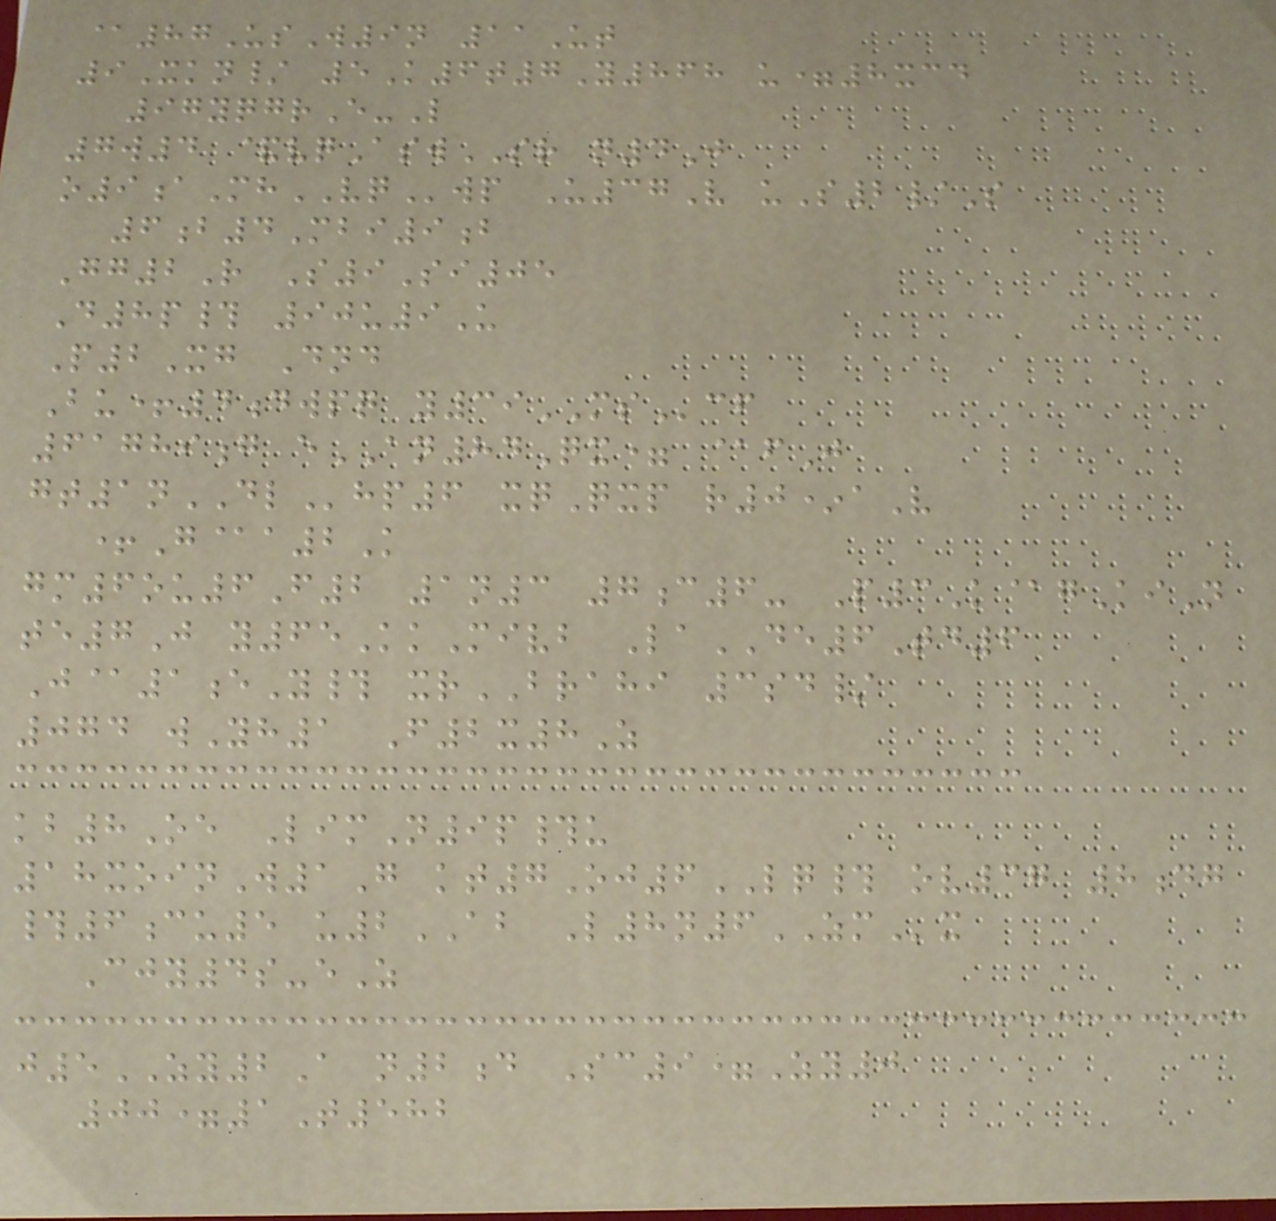@87UsW9n 11Ut
9Xkn/ 5K6t7Y868 u=8xcd
97yqgrE-L
7w4 &vqAswSR n4J
o9aMhVQwp U37V uS2/S
6b4Mbi9b
Gg2R S9Si05
D8p# 90u9U
P2Xg Dnd
Bu+4dwpq y39MScf
61789g eAN84Qx= @fJ
gt1nDLhp6 xqQxp r0*aV
+G@a2K
gm6ou6F2 1n3 7c6- P3K@gKiN
te7J y65KkMivb LaDE6Td6
J@1eY# xrBRAHI 3sd/
074 wYh1 F2x8Z
kb8Oe LimN9p#u
18xoinW1G kt7Oj6LQ# ov37 8dg
#6cu5 u2AB L8n6ZMx
Cjy4s-eZ
j5ZY2A n2d Sc9=Zy0
00=1T582
